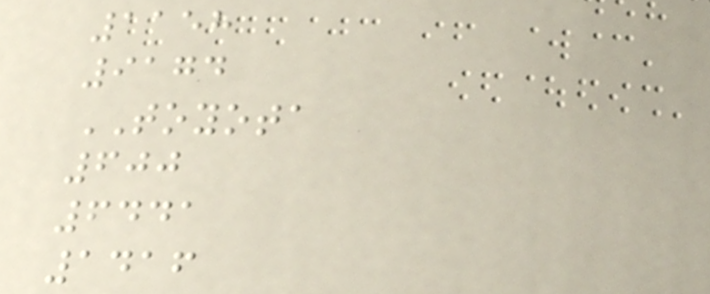1158
9174
TOYOTA
600
6441
1416
